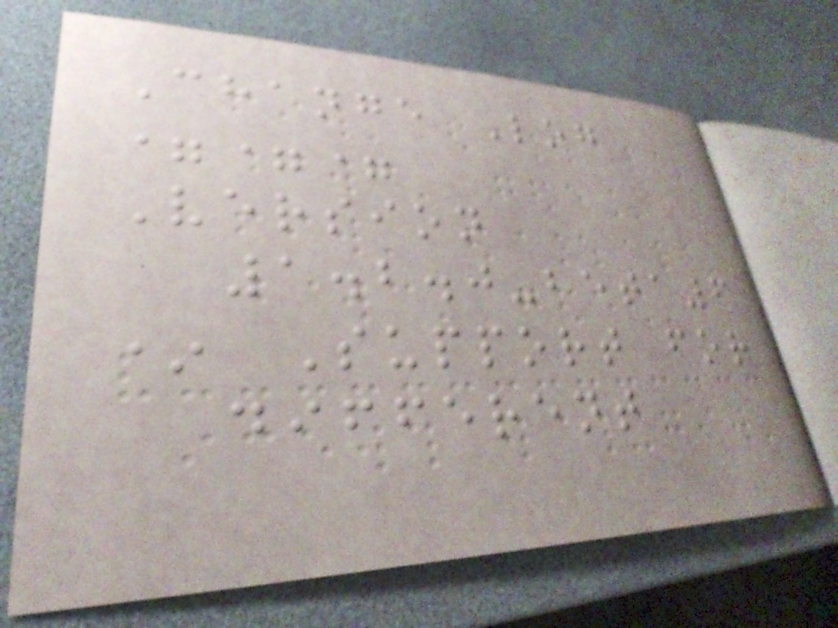Change Log
===
Version
1.2.0-beta6
* Support for
different
